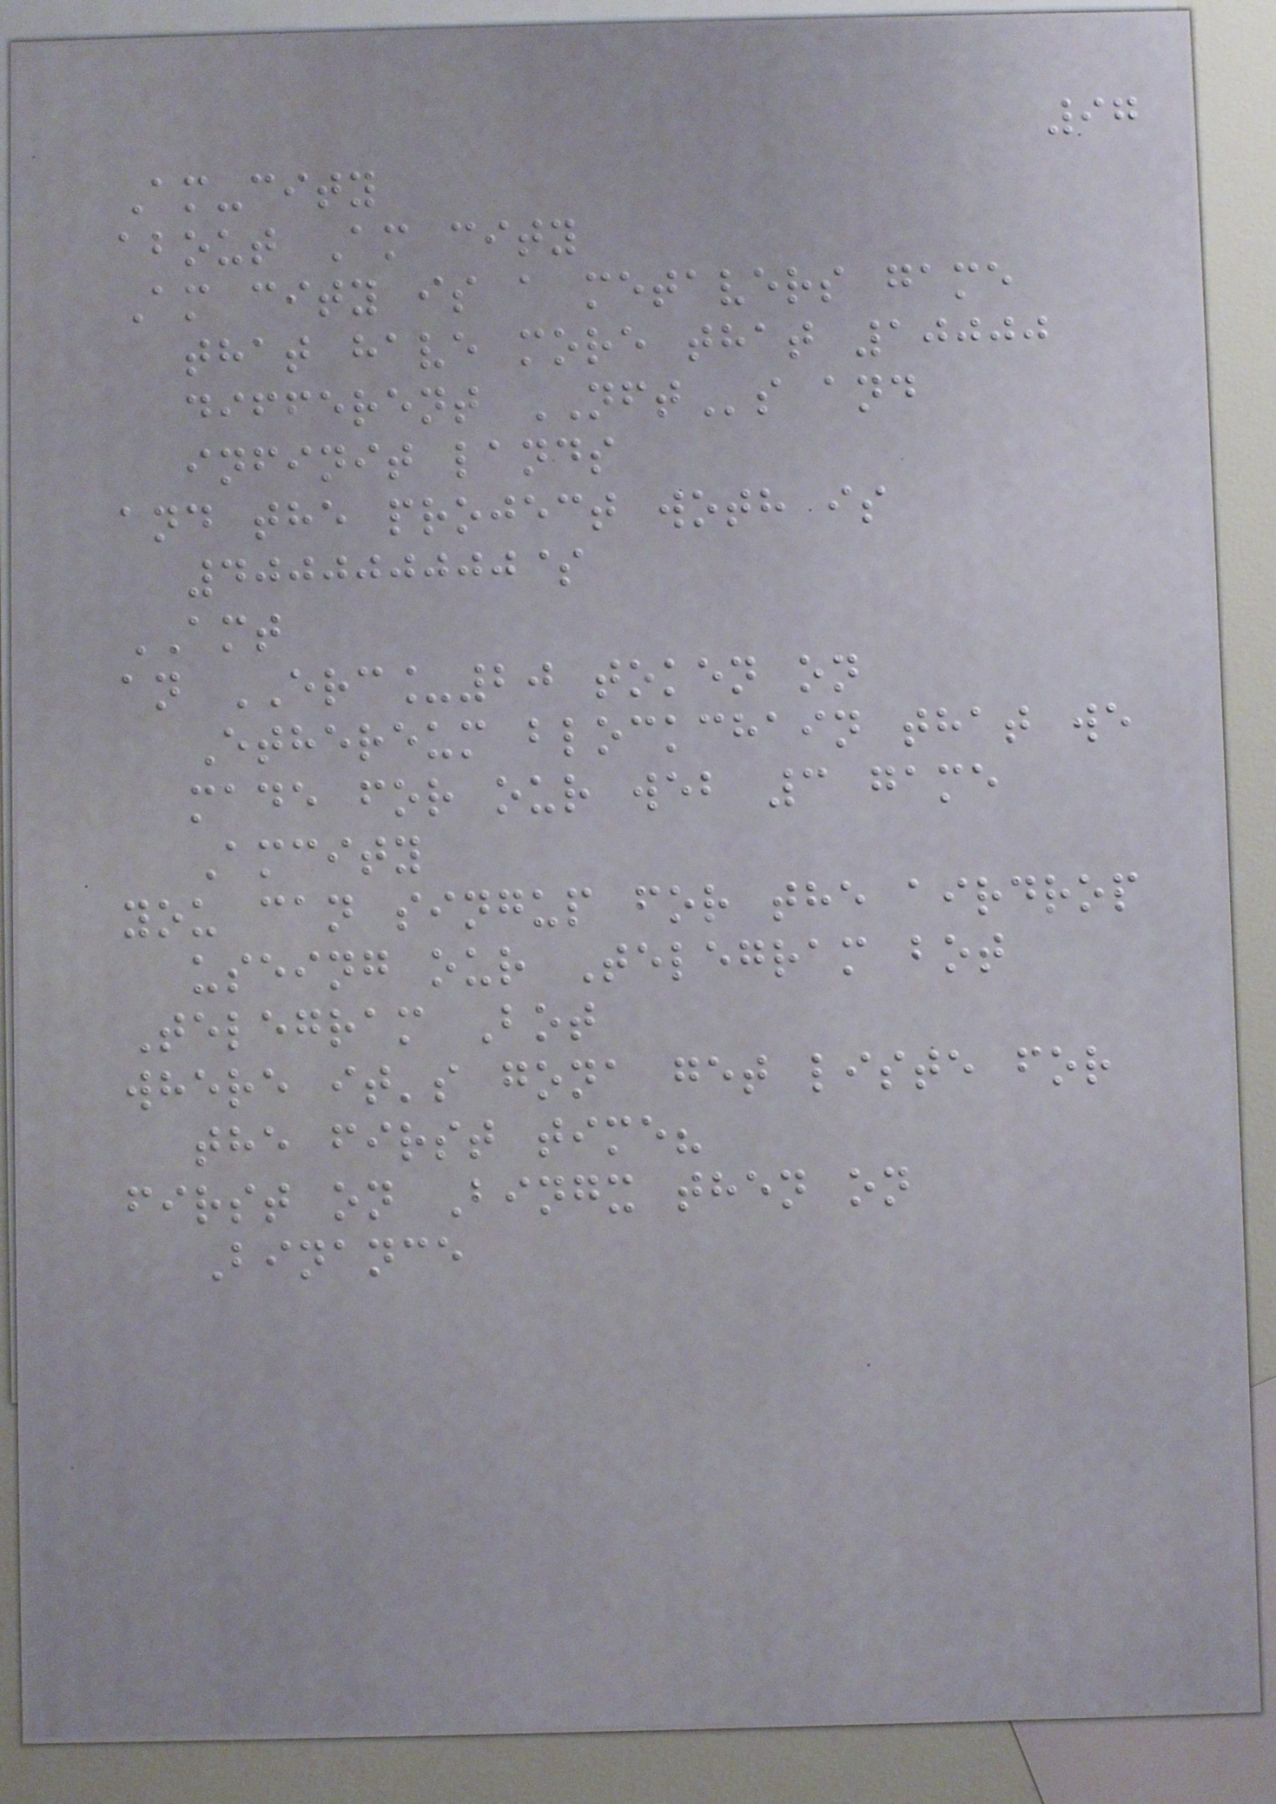97
Am-city
about Am city
Am city is a metavers game
that have more that 10000
different NFTs and
infinit lands
and the project woth is
400000000$
AMT
an ERC_20 token on
Ethereum blockchain that we
made for our web 3 game
Amcity
you can singup for the airdrop
useing our Telegram bot
Telegram Bot
where it's gona get liste for
the first time?
first on Bingx then on
Binance
